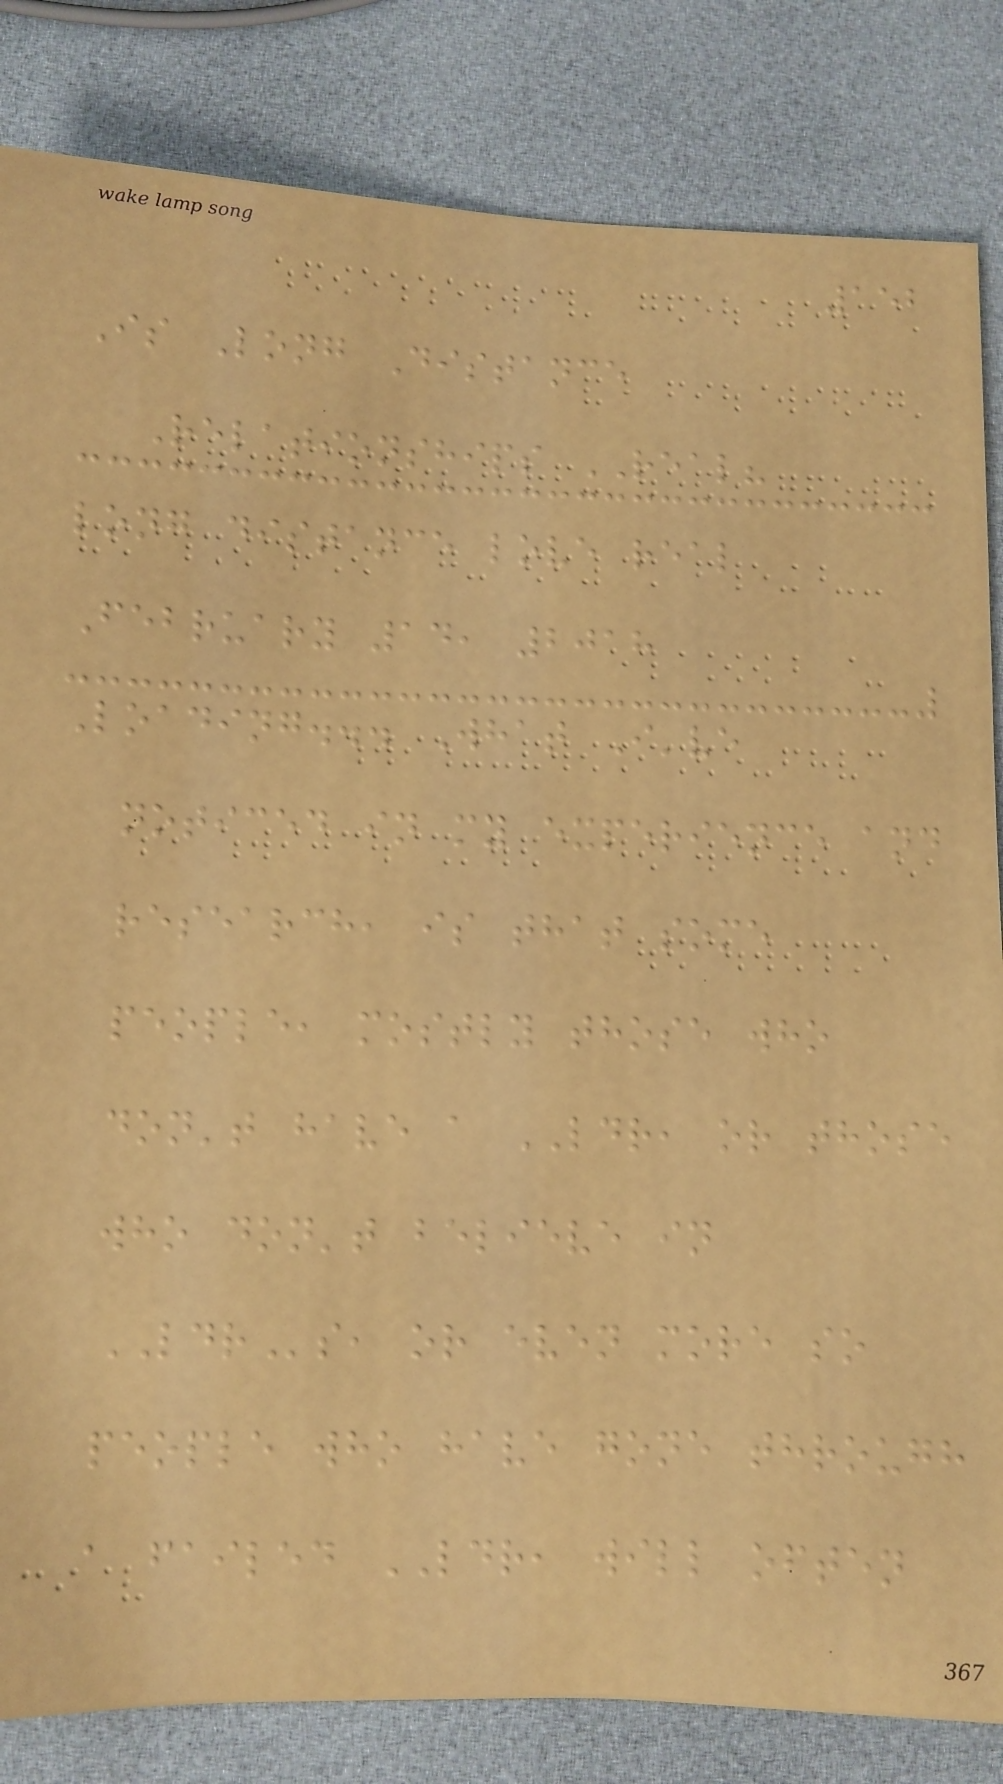152
Is Long Distance
Relationships REAL?
long distance love real
February 14, 2018
Loading... What I've
noticed in my experience and
research, is that some
people, mostly those who
don't have a LDR, or those
who don't believe in
LDRs, or even more so
people who have gone through
a failed LDR, will often
